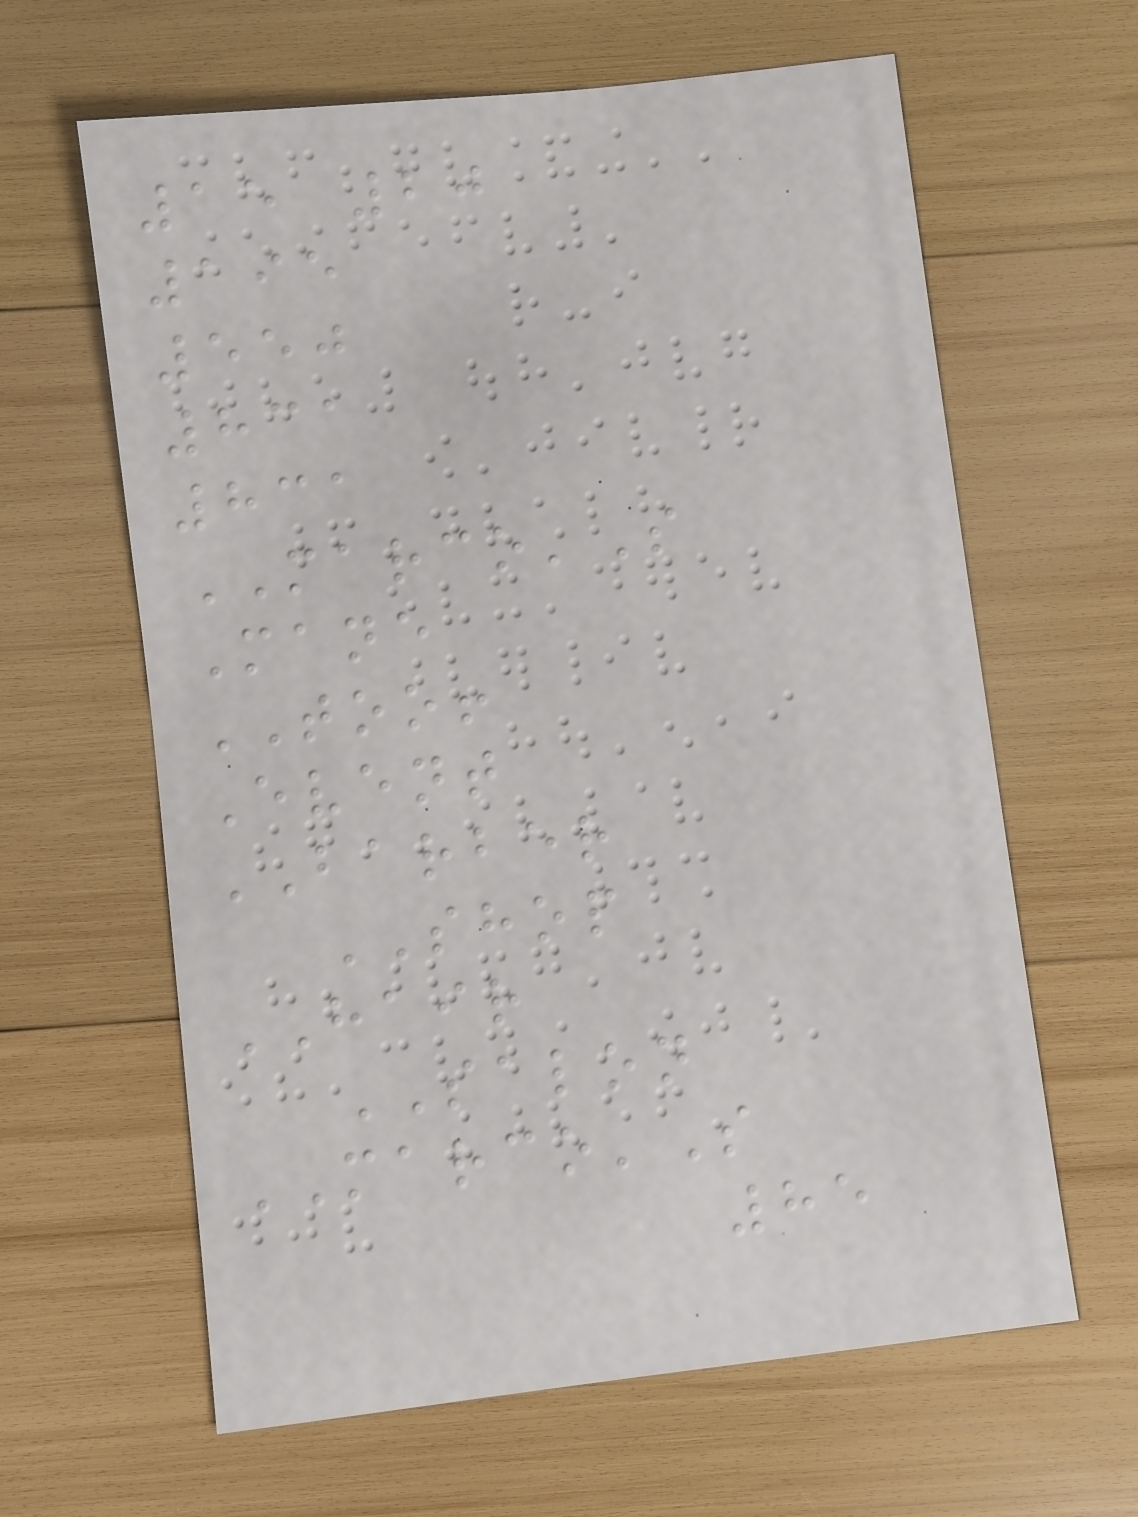15 20
195
550
831
831
MARCO'S
Mane
TOO!
Event
BARBER
SHOP
HAIR
SALON
MARCO'S
85
